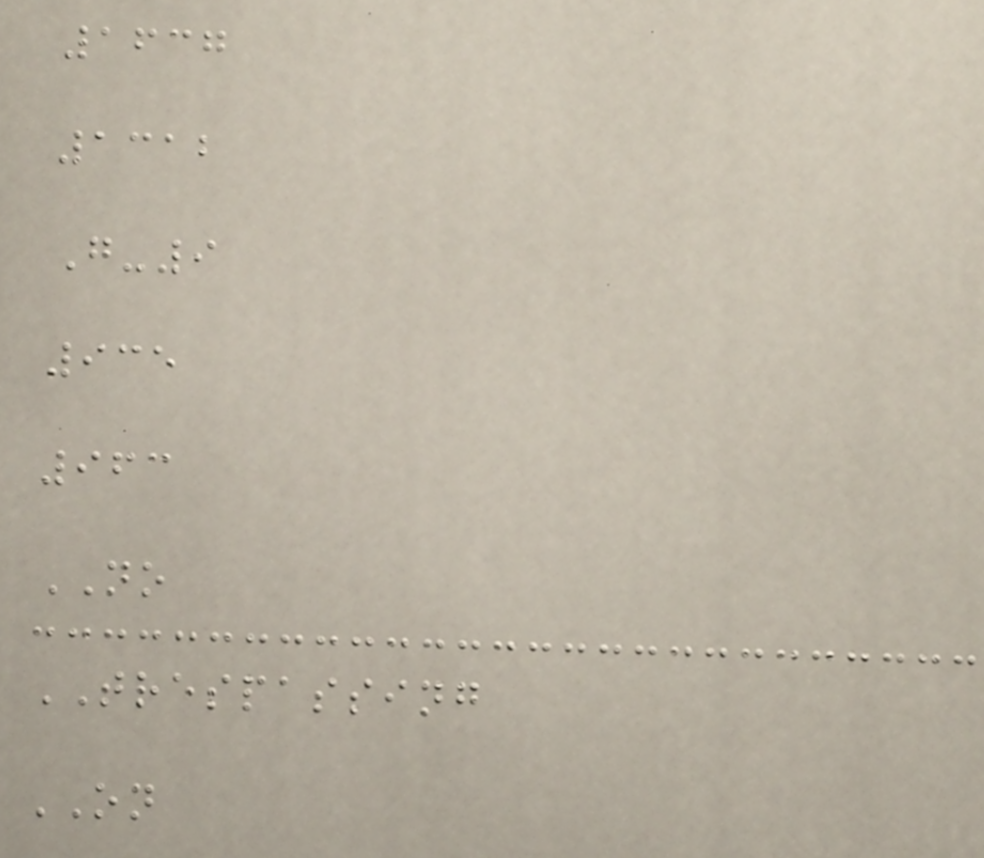1637
1312
G-9
935
963
NO
TRESPASSING
ON
